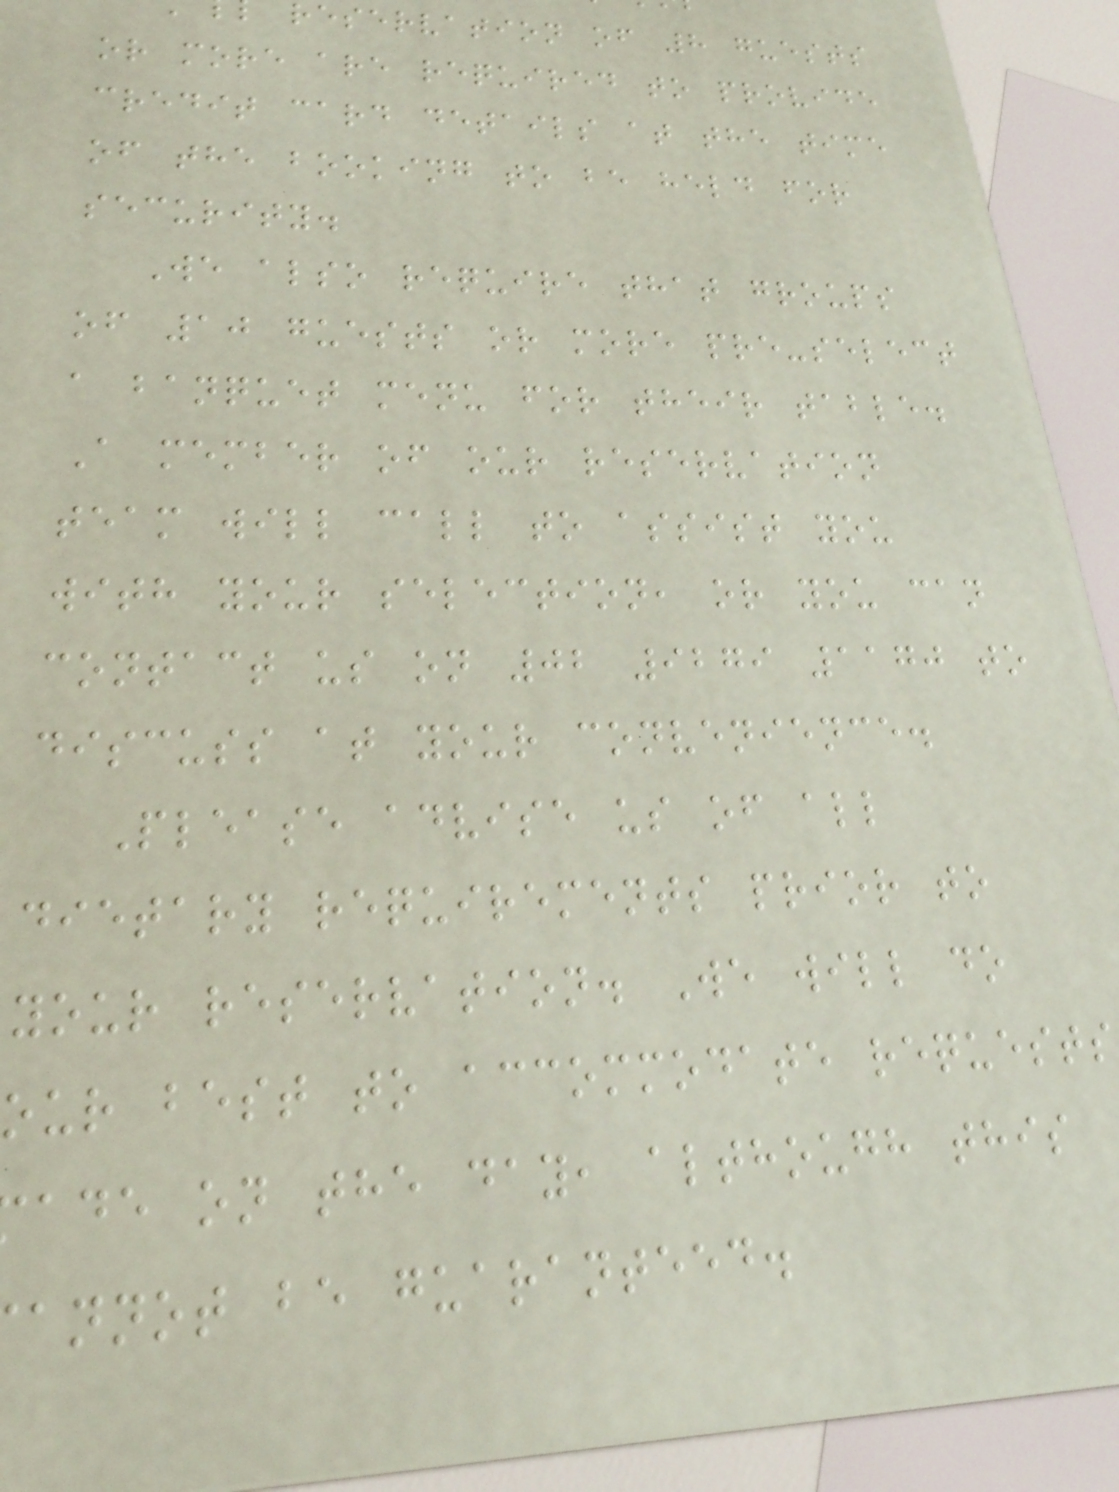reservation of 8 guests
or more are required to provide
credit card details at the time
of the booking to be held for
security.
We also require that groups
of 10 guests or more pre-select
a banquet menu for their table.
A member of our reservation
team will call to assist you
with your selection, or you can
contact us on 02 9279 1170 to
discuss at your convenience.
Please advise us of all
dietary requirements prior to
your reservation. We will do
our best to accommodate requests
ade on the day, although this
annot be guaranteed.
